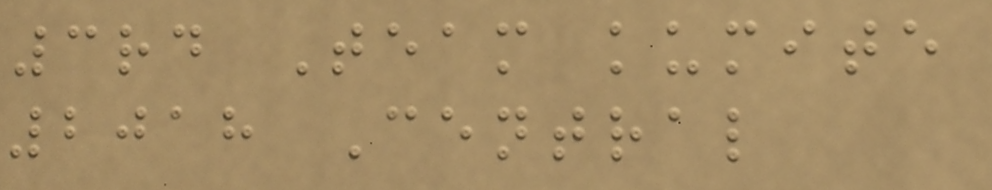3rd Team kumite
2018 Central
